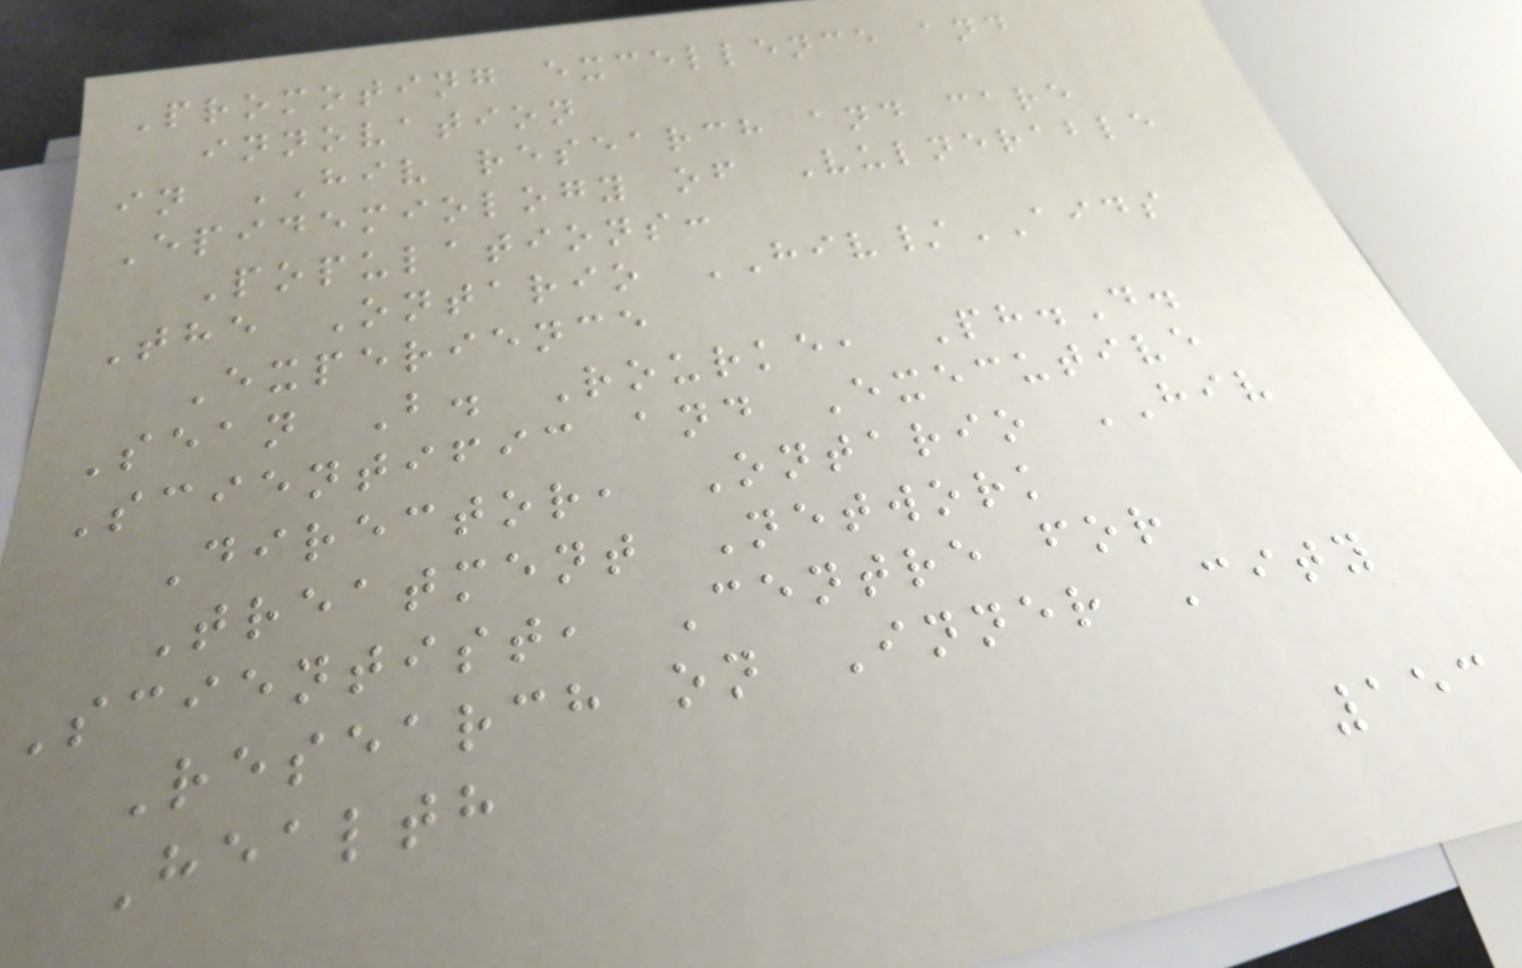Promoting excellence and
innovation
in HIV research and care
Epidemiology of Vulnerable
Populations:
The Ontario HIV/AIDS
Experience
Sean B. Rourke, Ph.D.
Scientific and Executive
Director, Ontario HIV
Treatment Network
Scientist, Centre for
Research on Inner City
Health
153
